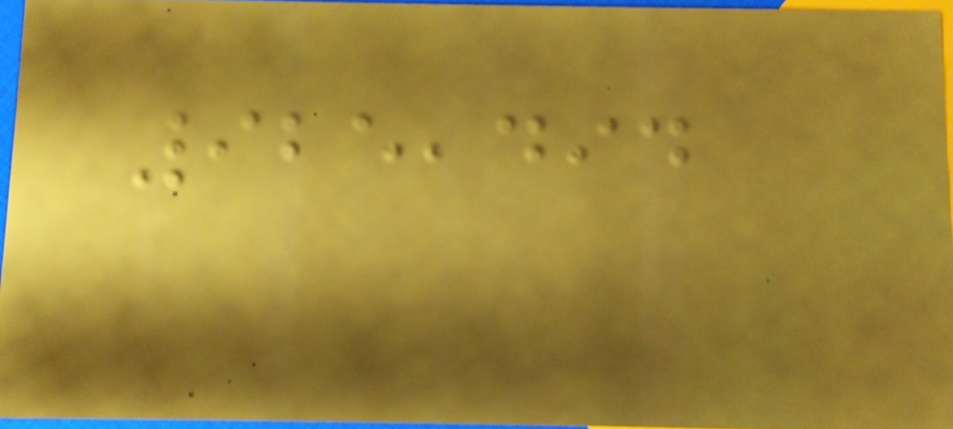925,494
